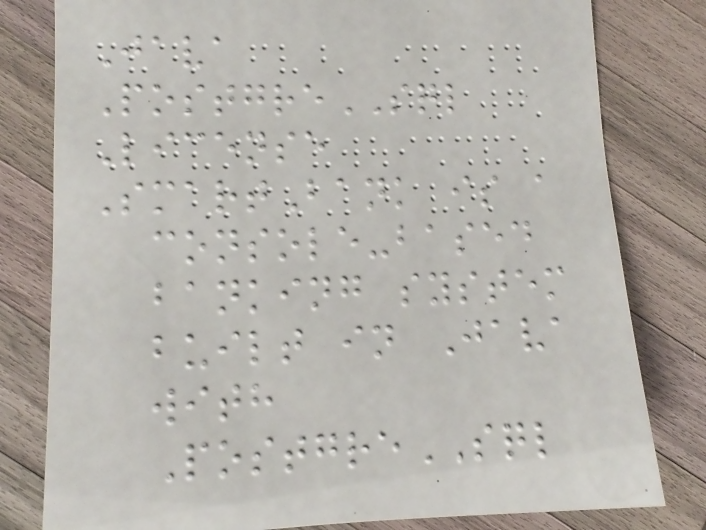Java
PostgreSQL
License
SmartBank is a
console-based
banking system
built in Java
with
PostgreSQL
